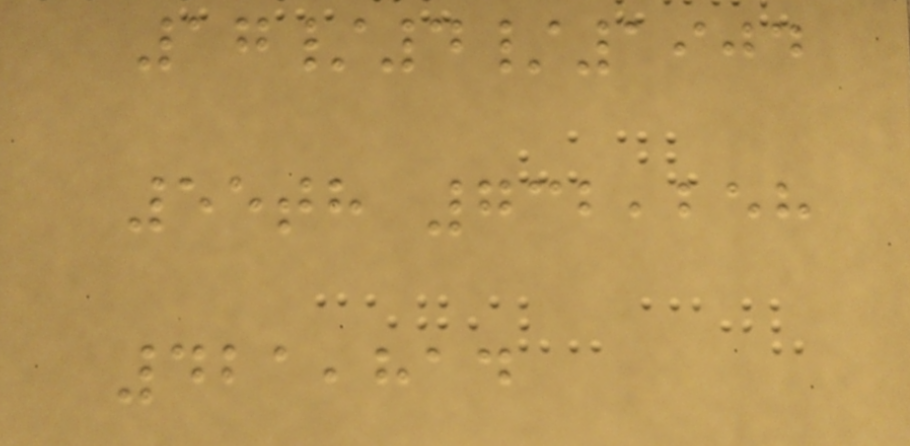17/4/1904
55th 732,258
421,814
